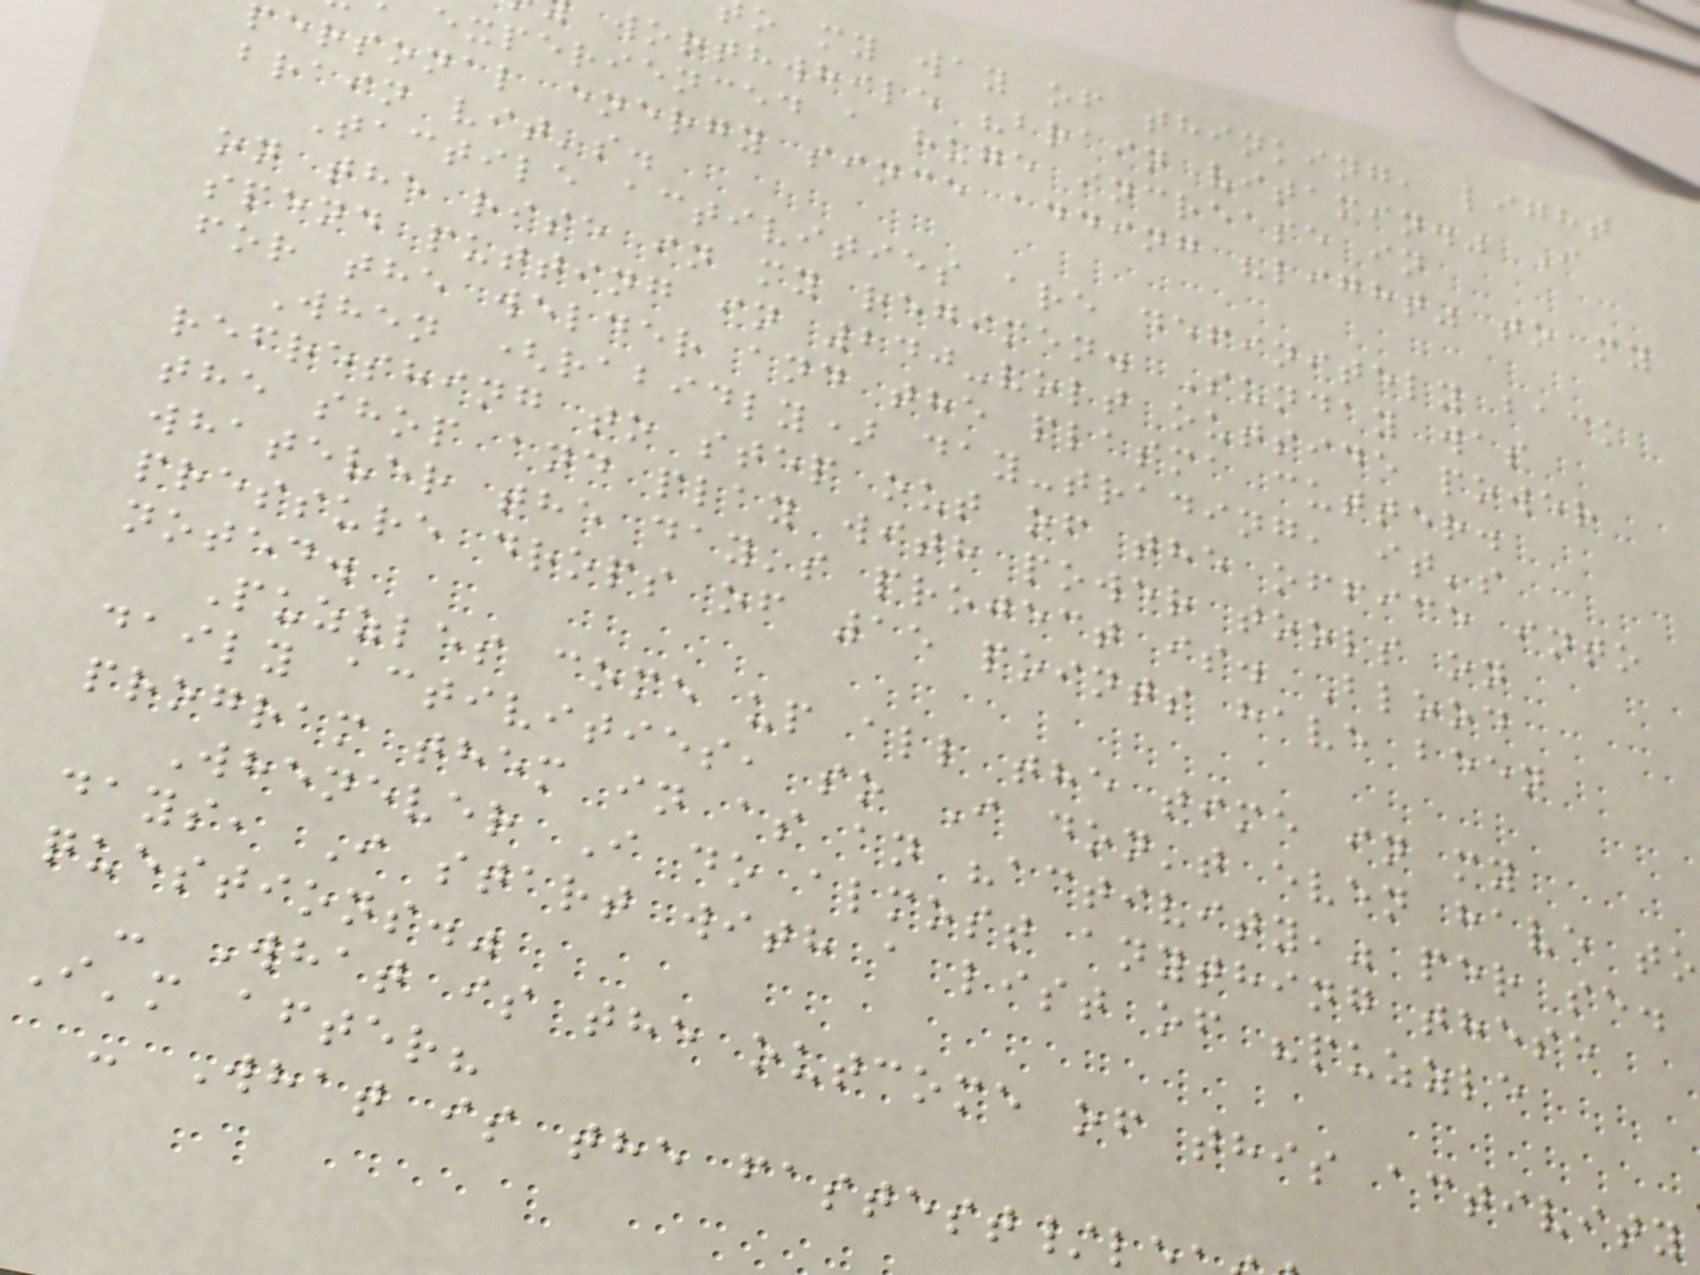o my way of thinking, light
worthwhile "brain vitamin." I
experienced a huge increase in
personal energy since adding "light" to my
brain vit's.
Tactile activities are definitely back
on the rise in my regimen. Sunday was
spend putting in 240-volt outside power
for the welder and the plasma cutter.
When (rabidly) day-trading, it's
refreshing to step out of the office into
the shop and play with power tools on
whatever the day's project is. Blood
pressure drops of 15 points have been
noted.
Puzzles come up all the time in my
daily activities, so I don't even have to
program them in as an "activity," per se.
Whenever I do almost anything these
days, I start with a list of "puzzle
questions."
- What is the outcome of this activity
I'm after?
- What is the fastest/l
